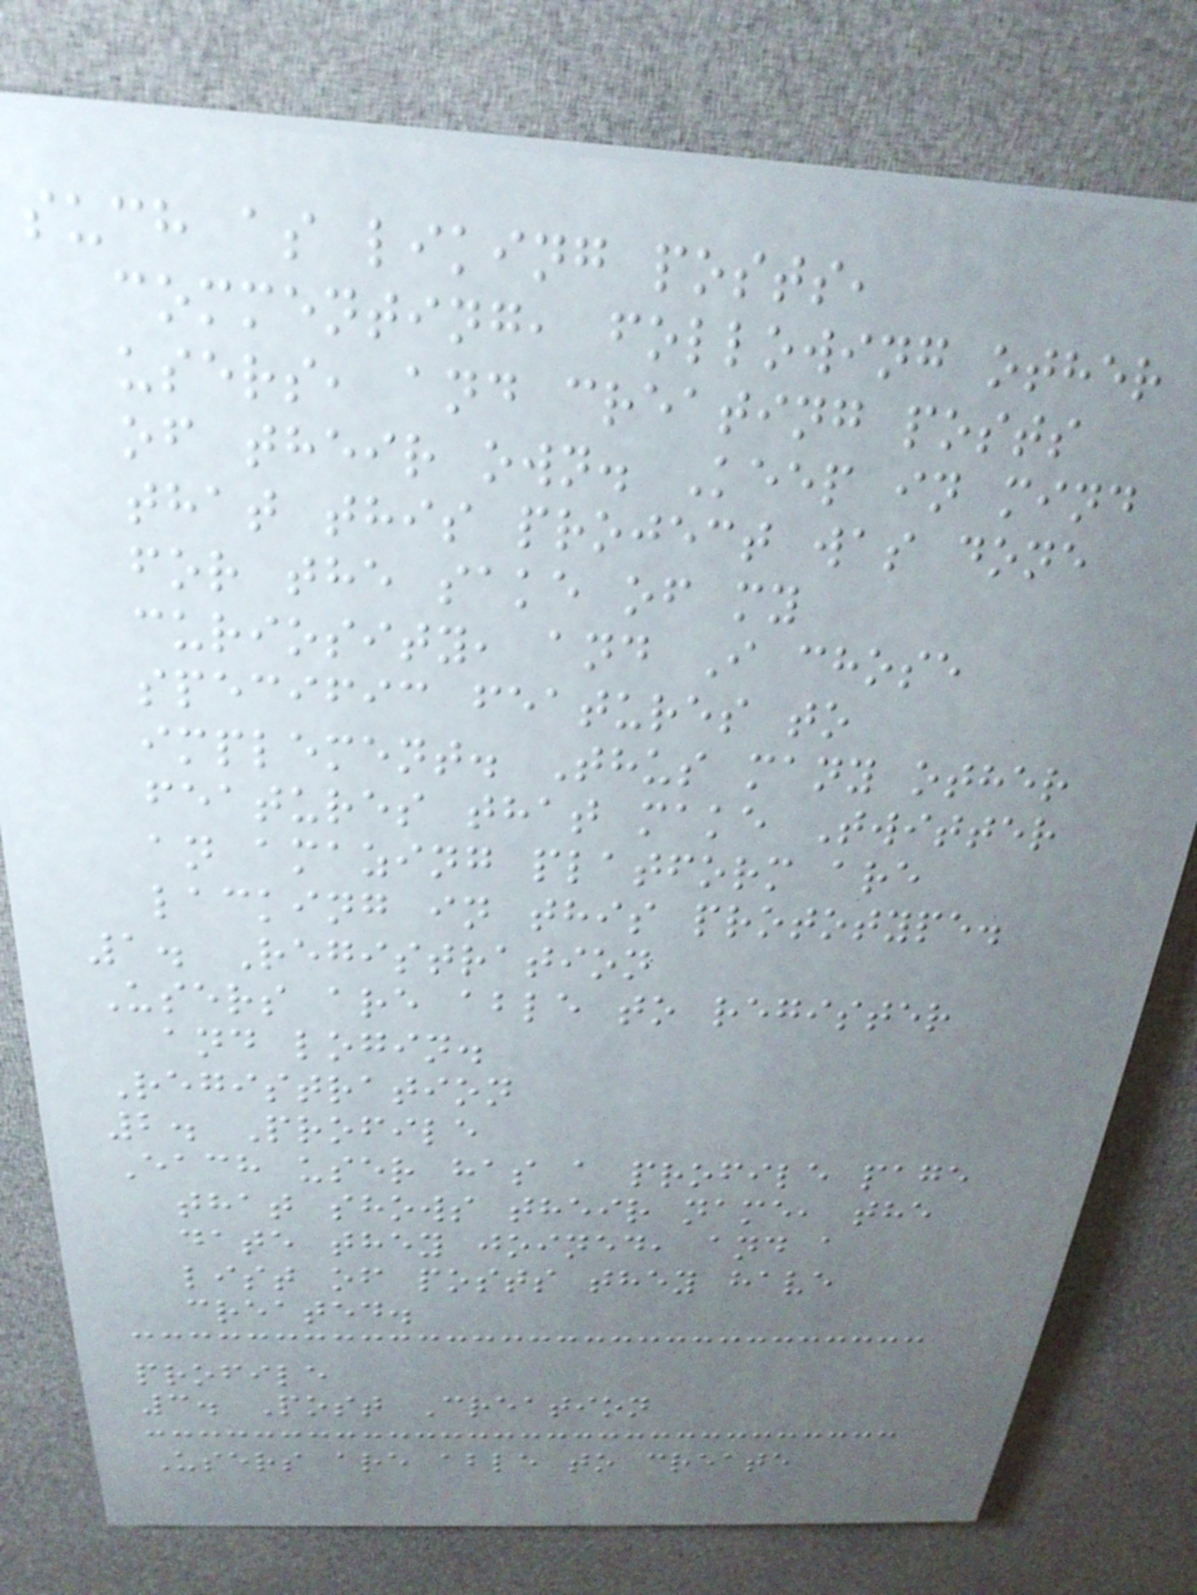such as liking posts,
commenting, following other
users, and creating posts
of their own. Keep in mind
that this project was done
for the sake of my
curiosity, and I chose
specific features to
implement. Thus many other
features that make Twitter
an amazing platform are
lacking in this prototype.
1. Registration
Users are able to register
and login.
Registration
2. Profile
Each user has a profile page
that shows their name, the
date they joined, and a
list of posts they have
created.
profile
3. Post Creation
Users are able to create
